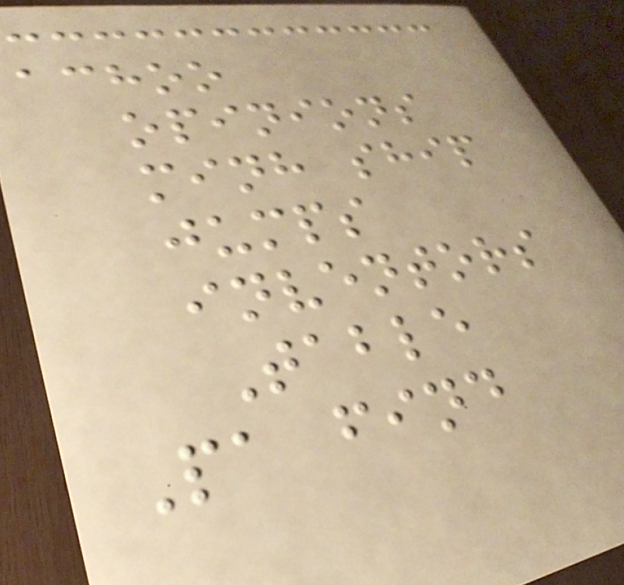achoo
opinions
minh ship
jumps
inventors
Table
Pa find
